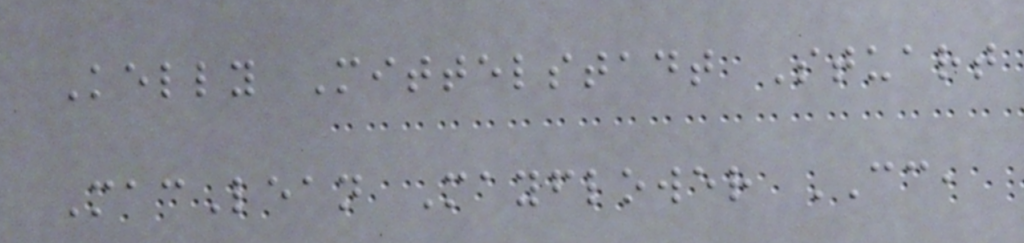Kelly Mittelstadt Stuart
MacLean Mayflower CC,
